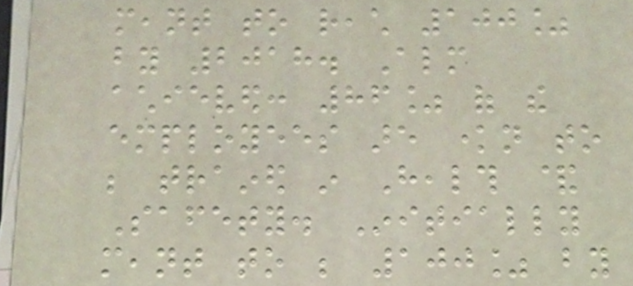meant to reach 100%
by 2018. Almost
achieved: 86% of the
employees are known to
be trained in Health &
Safety. Initially
meant to be 100% by
